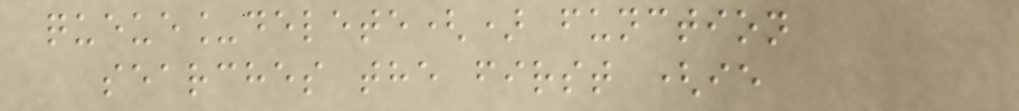queue_delete() function
searches the first (ie
